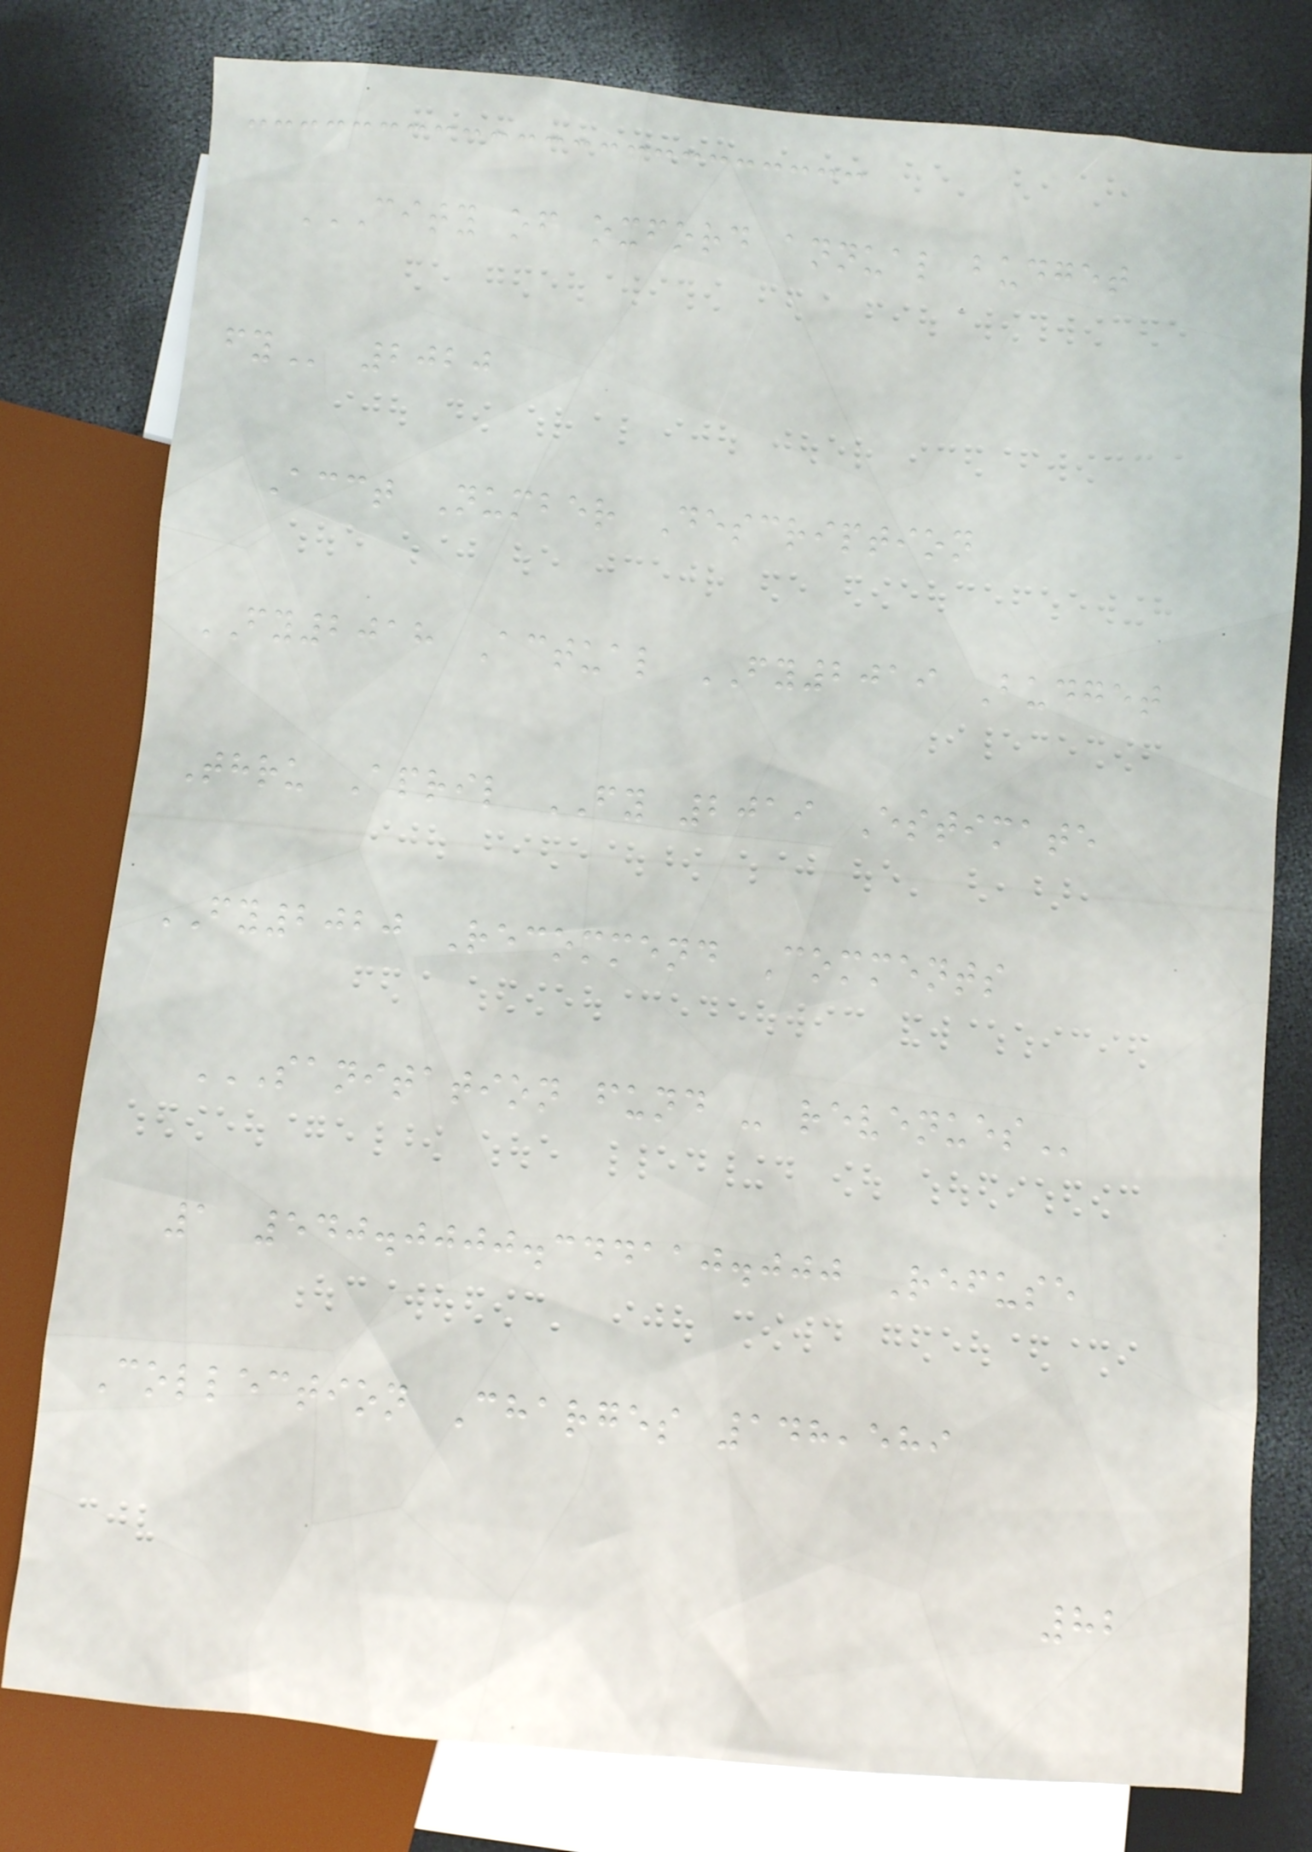CITY OF OXFORD ANNUAL BUDGET
FY 2020
Acct Number Description
FY2018 Actual FY2019 Budget
Thru April FY 2019 Estimate
FY2020 Recommend Comments
SANITATION FUND - REVENUES
1 540.0000.344110.000 Refuse
Collection Charges 148,589
82
